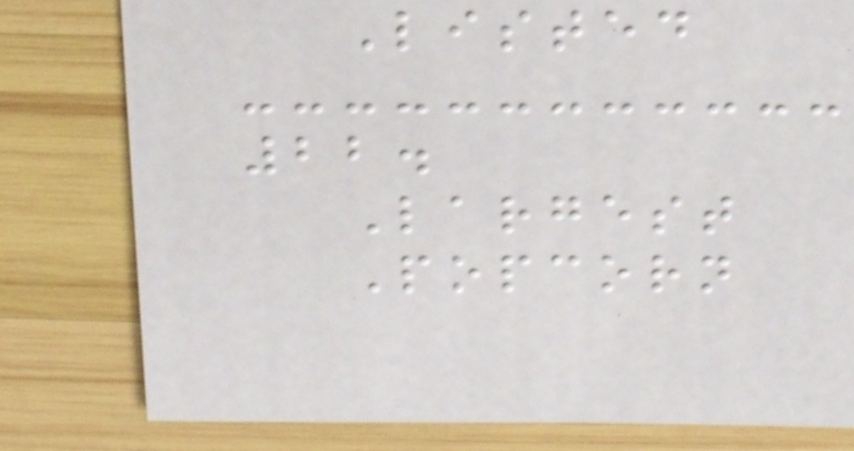Listed
22.
Largest
Popcorn
